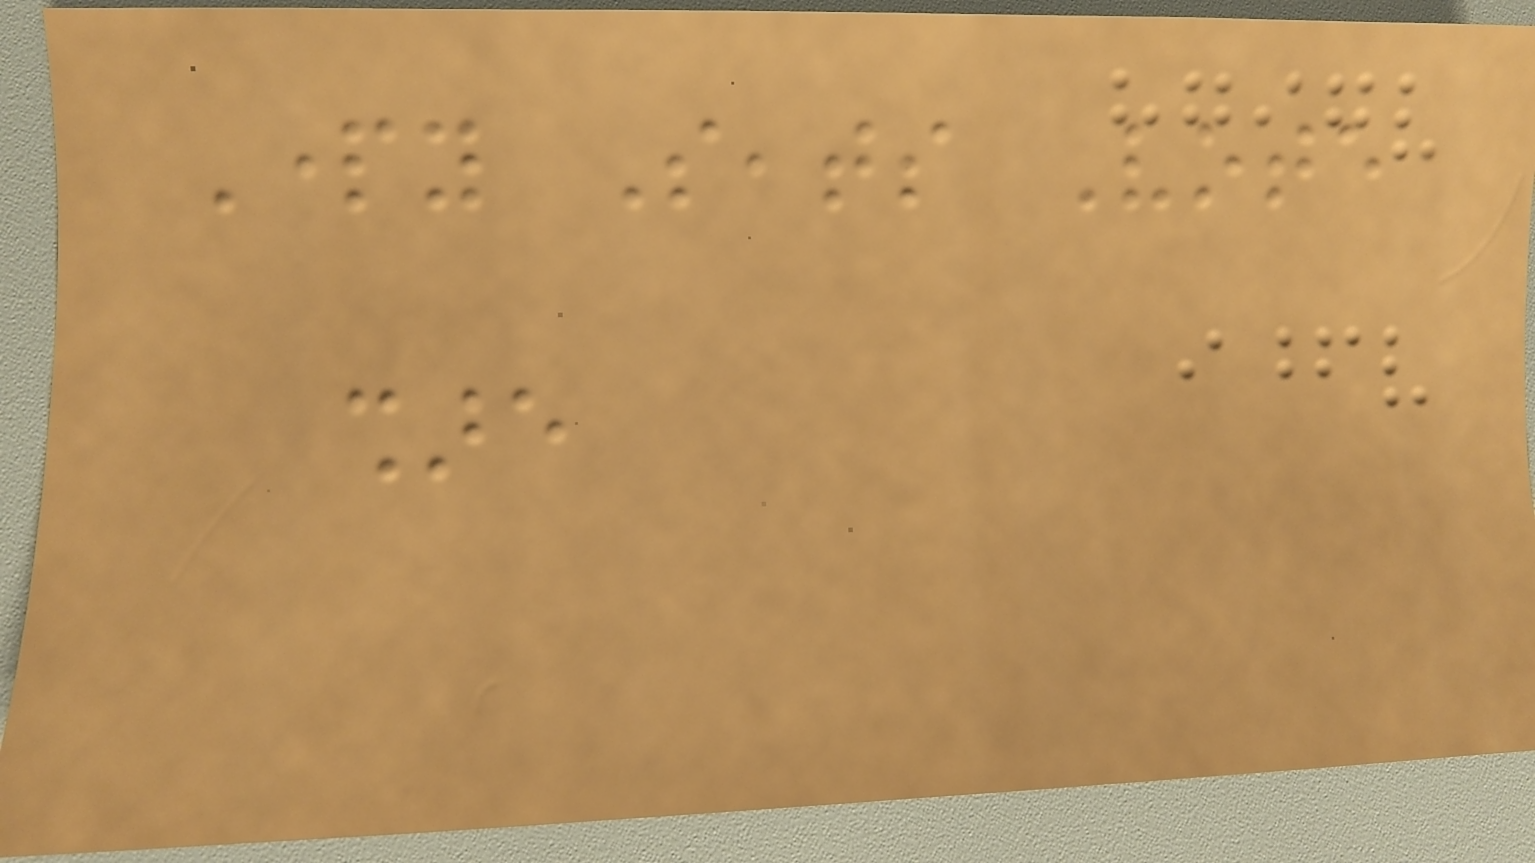Party Seats Vote
share
